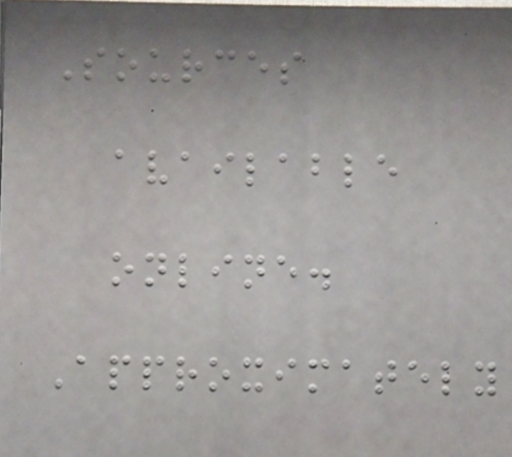Sources
available
online.
Approximately
